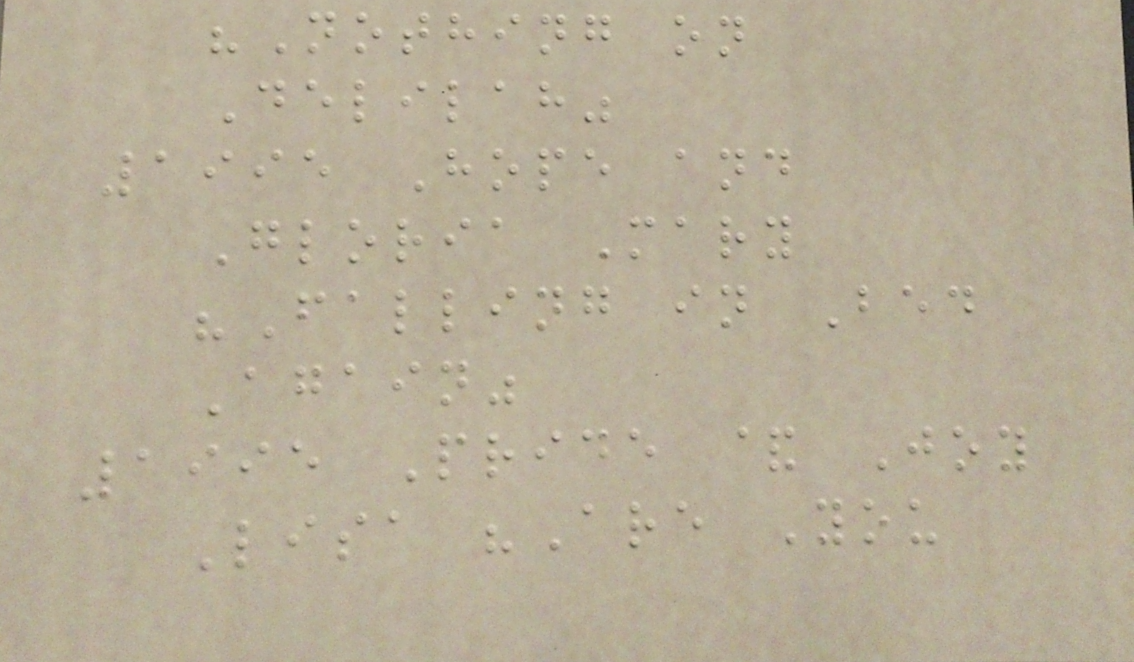"Nothing on
Delilah"
1995 Hope and
Gloria Mary
"Falling in Bed
Again"
1995 Pride & Joy
Lisa "Are You
